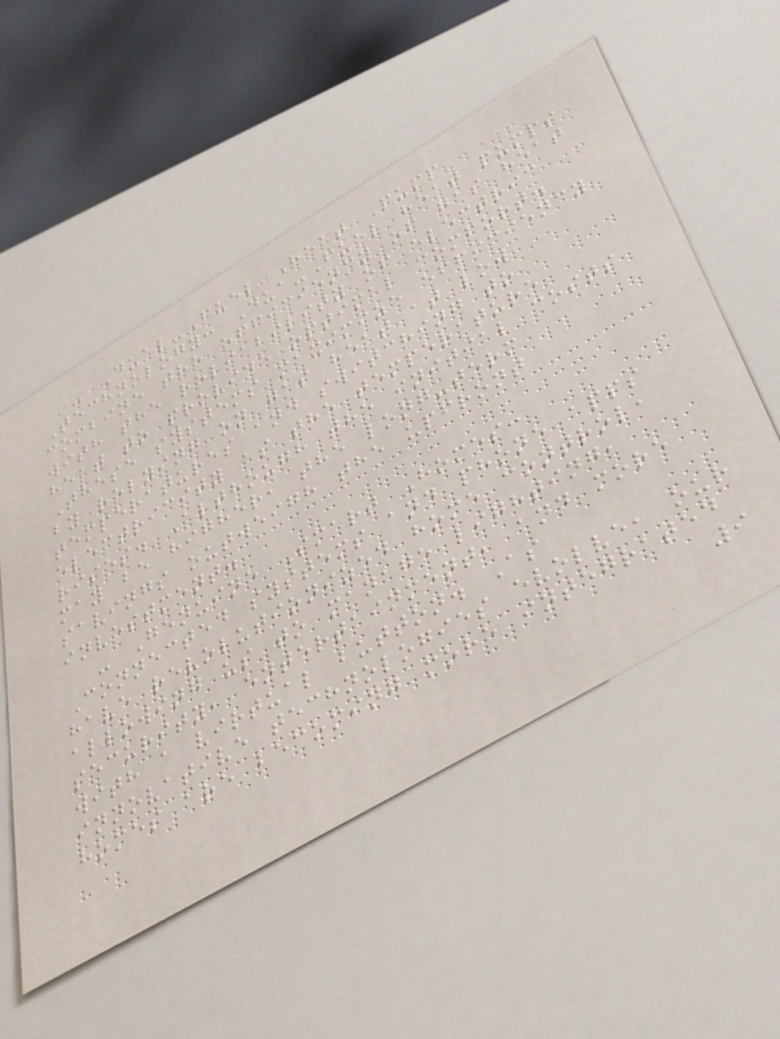- Dual-Fuel Heat Pump
Technology: Dua-Fuel heat pumps
combine the efficiency of gas heat
with the reliability of electric
heat to provide optimal comfort.
These systems maximize efficiency
by relying on gas heat at low
temperatures and switching to
electricity as the temperature
rises. Although the initial costs
may be higher, the long-term
savings outweigh the upfront
investment.
- Genuine Smart Homes:
Connected systems and phone apps
have revolutionized home control,
allowing us to manage lighting,
security, entertainment, and more
with a virtual button. As
innovative technologies evolve, our
homes are becoming more integrated
9
